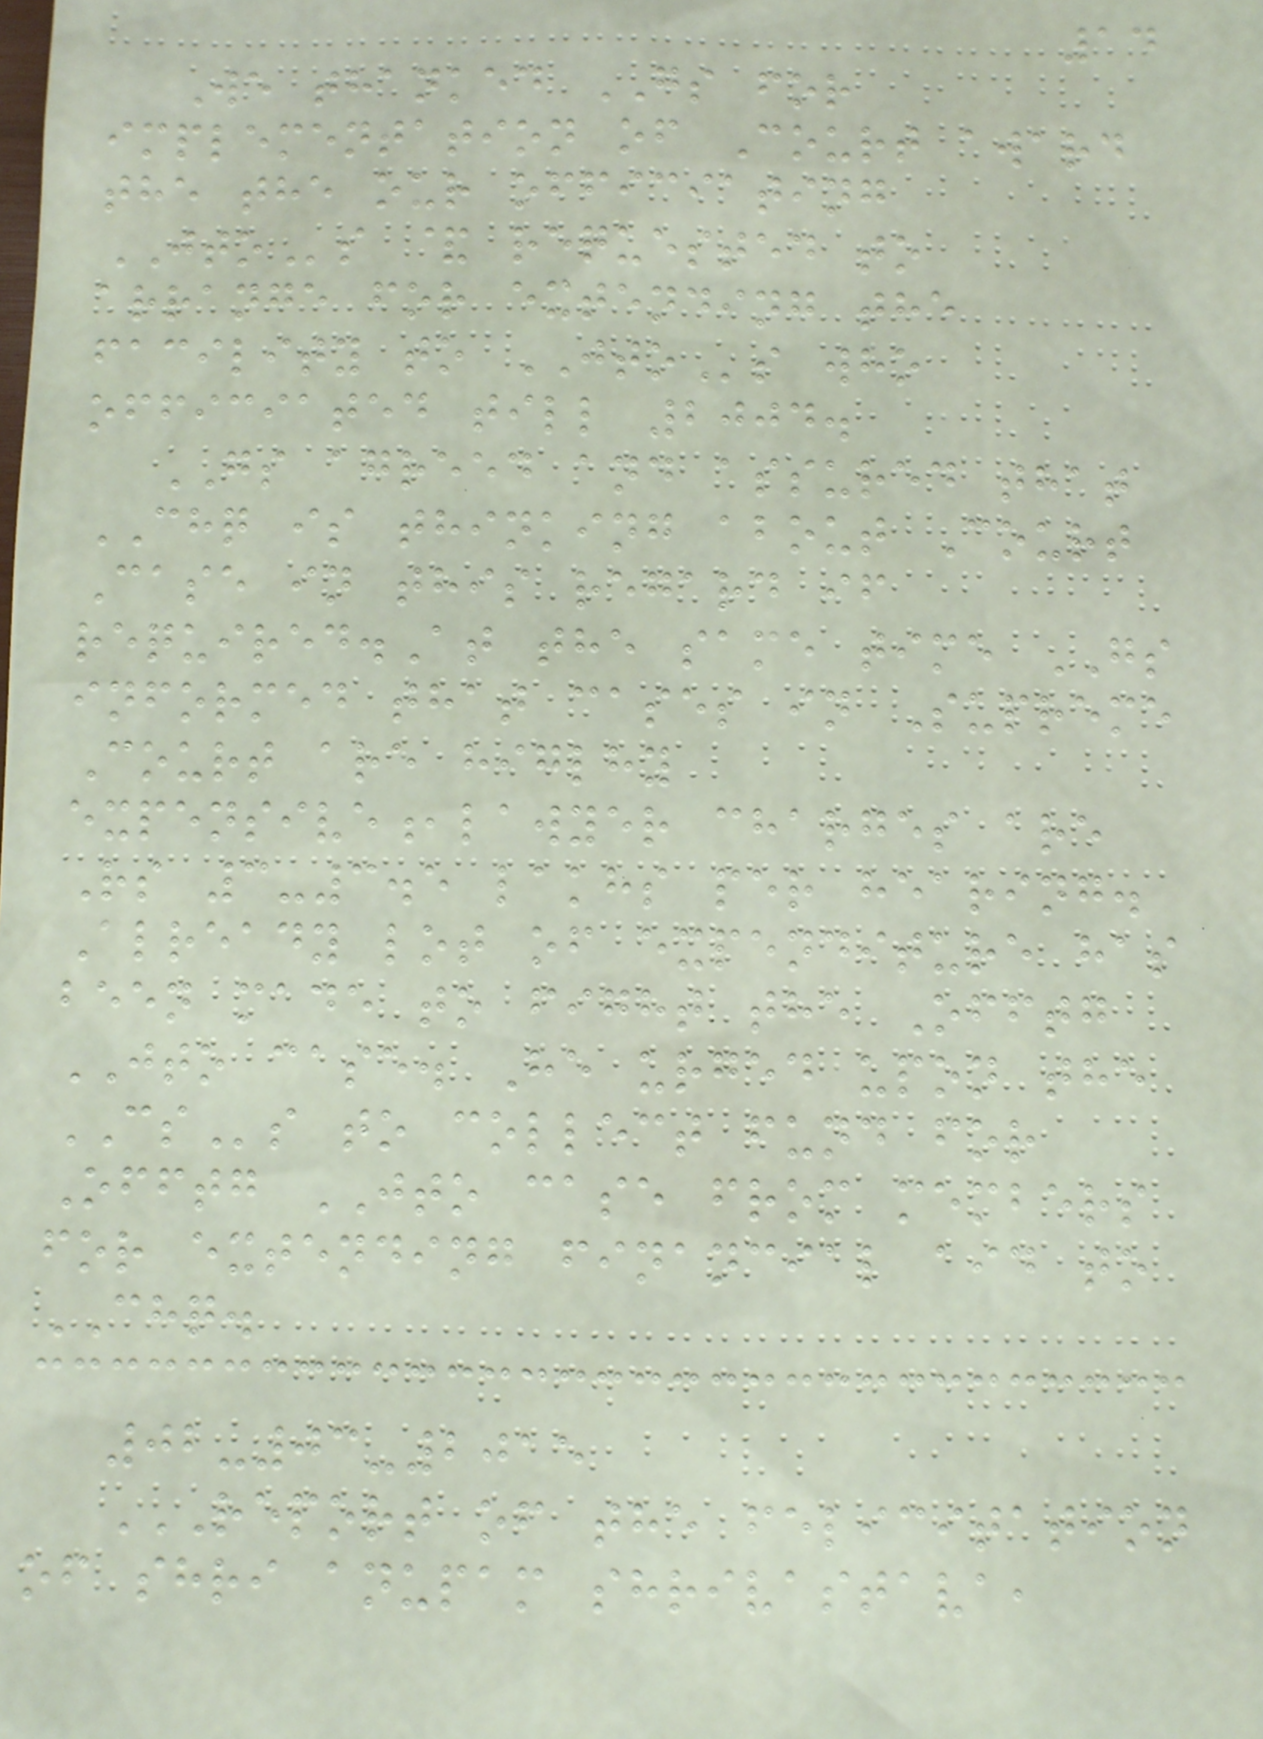14
We thanked GS for
implementation of Court award
the the our officiating
JTOs & requested to
arrange for extending the
facility to JTOs who
officiated till 2004.
GS agreed and assured that
CHQ is thinking about Court
Case in this regard if
required.At the same time GS
informed that cases in Supreme
Court are higlhy
expensive,lawyer charges are
Rs 3-3.5 lakhs per hearing.
Already lot of expenditure has
been made to fight the Offtg
JTO case. He urged upon the
CSs to collect fund for
Offtg JTO case from members
for extending financial aid to
CHQ.
02-03-2015
REPORT OF THE FELICITATION
OF SHRI ANUPAM SHRIVASTAVA,
